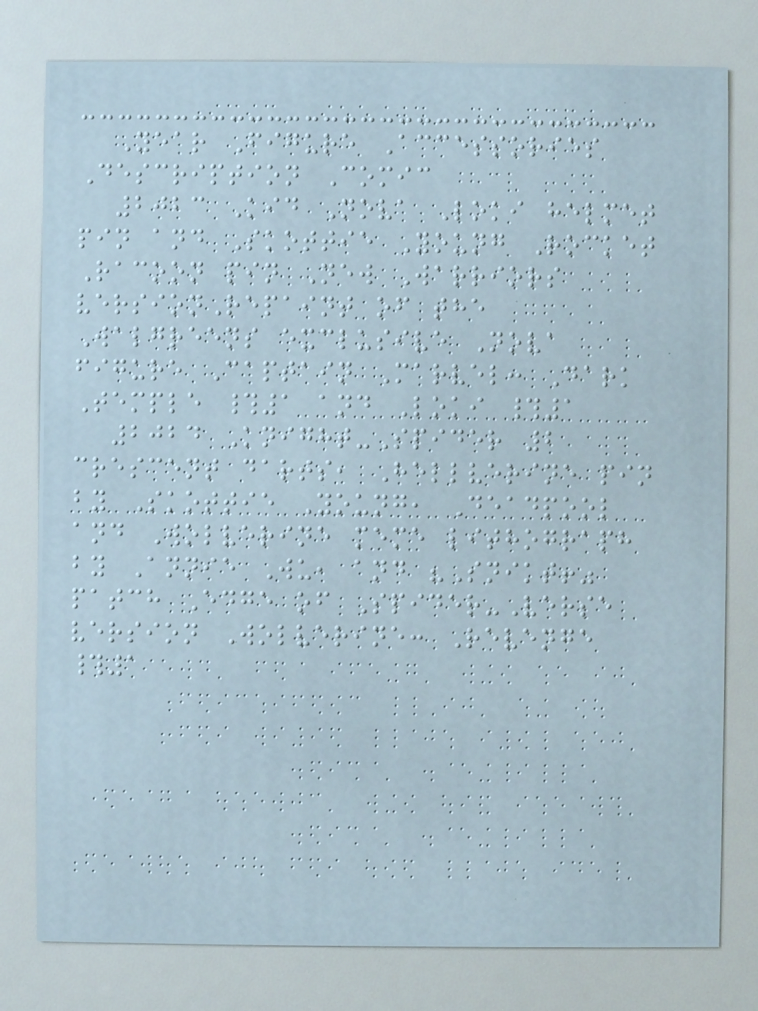Year Figure Accessories
Description Comic
2023 Kid Nova Loki helmet
pin and Skottie Young Rocket
Racoon pin New Warriors
versionRepaint of the
Walgreens exclusive Nova
figure Captain Marvel: Dark
Temple #1 and Loki #1
2024 Knight-Spider 2
crescent darts, Hellverine pin
by Skottie Young, Deadpool
and Wolverine meme lithograph
by Annie Wu, and "Snikt!"
patch Edge of Spider-Verse
version Wolverine: Revenge
#1
